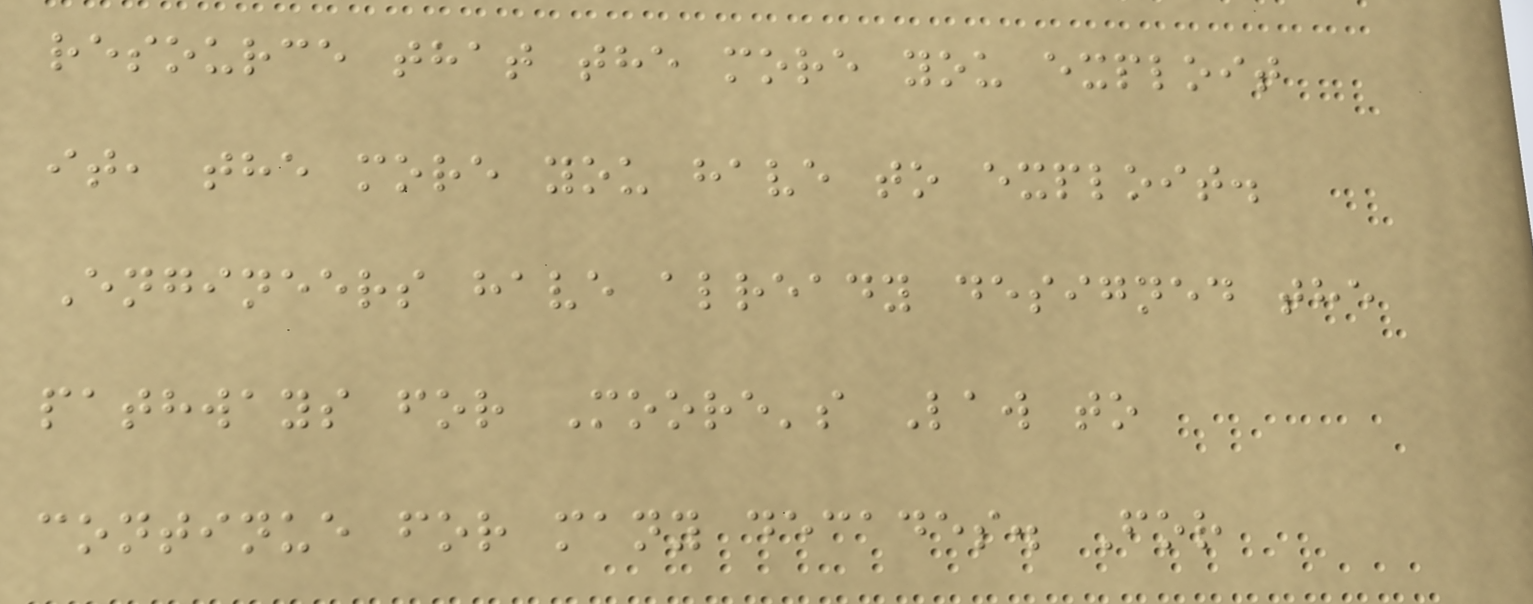resource that the more you exploit
it, the more you have to exploit.
Engineers have already designed the
pathways for Moore's Law to
continue for many decades. For
